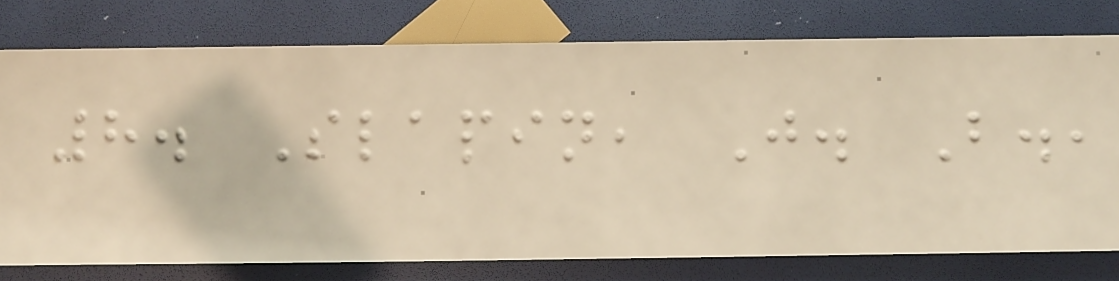8. Slapin, J. B.,
